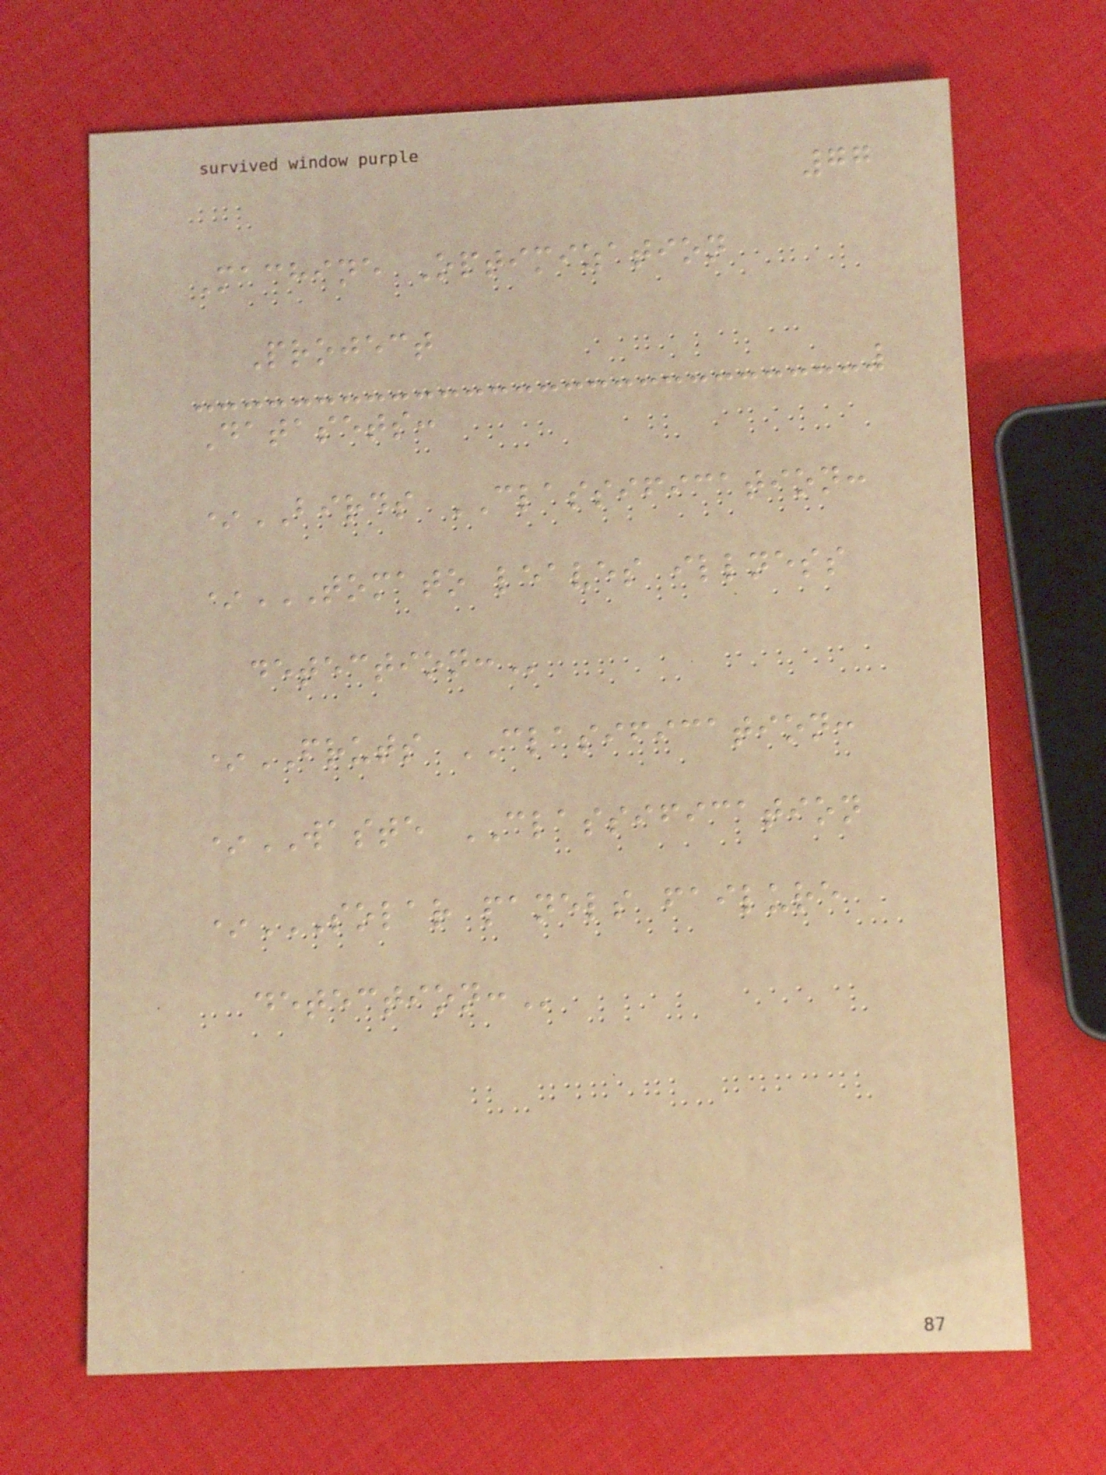77
Machine Optimization
Project
Datasets:
*BIRDS CLASSIFICATION:
*TOMATO LEAVES ILLNESS
DETECTION:
*FRUTS CLASIFICATION:
*WASTE CLASSIFICATION
*SOLAR PANELS FAILURE
DETECTION:
